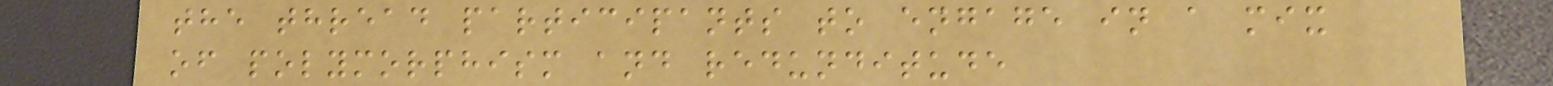the thread participants to engage in a mix
of polymorphism and redunditude
